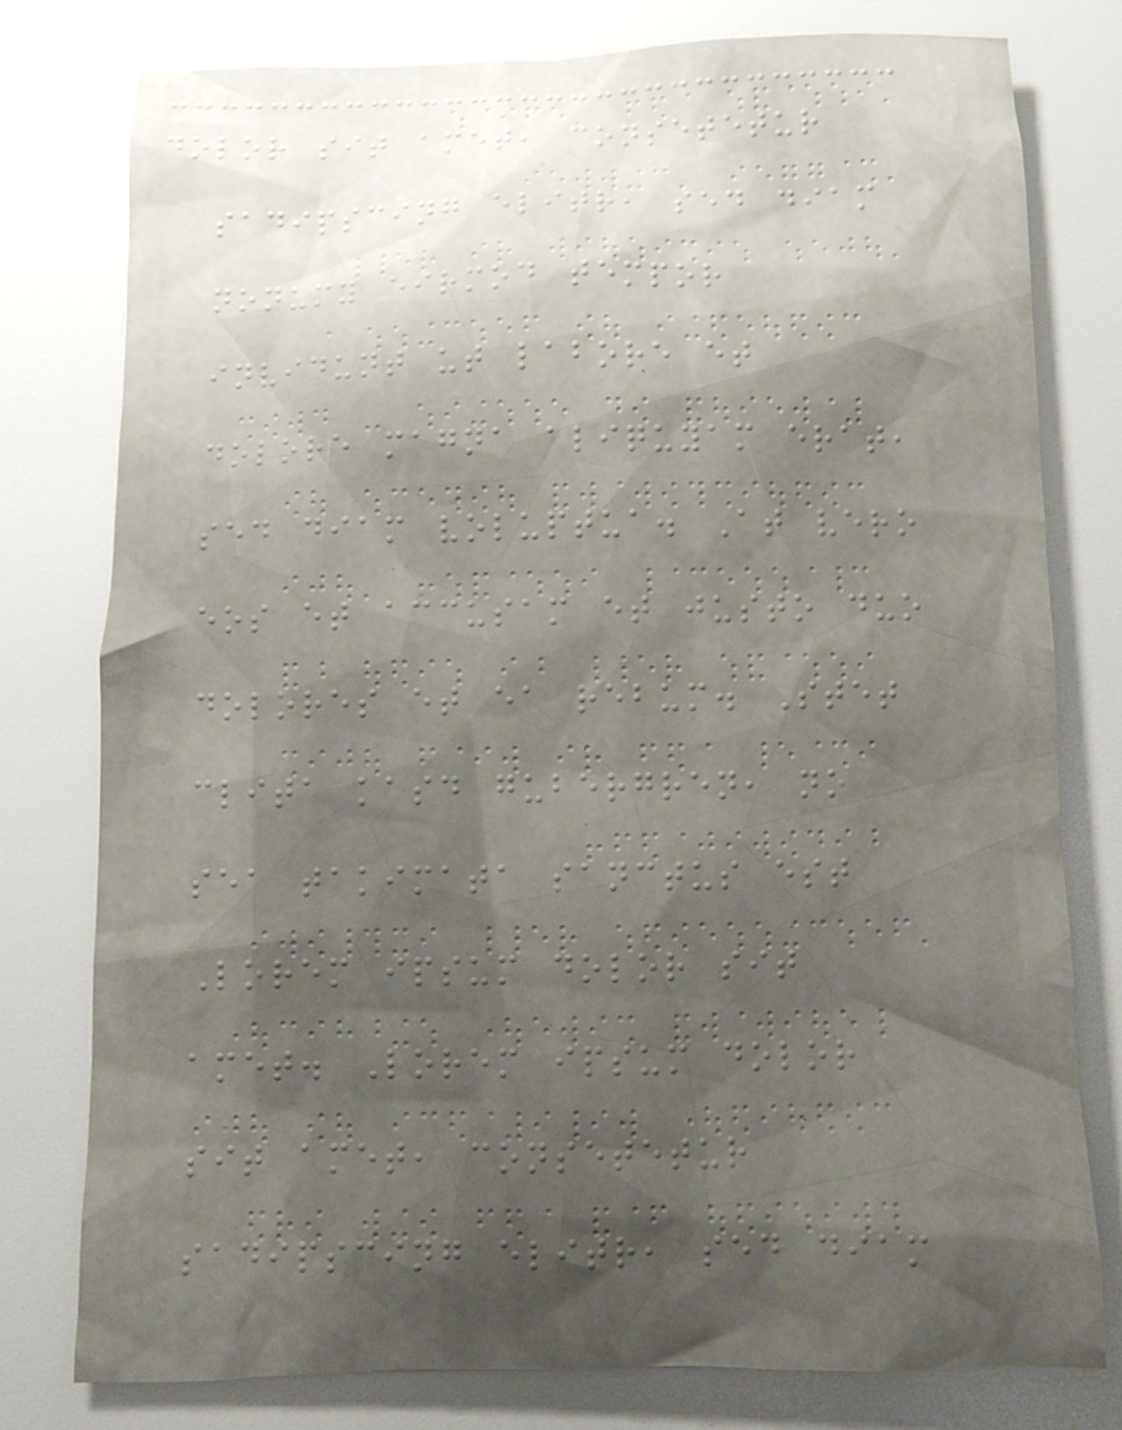dolor sit amet, consetetur
sadipscing elitr, sed diam
nonumy eirmod tempor
invidunt ut labore et
dolore magna aliquyam erat,
sed diam voluptua. At vero
eos et accusam et justo duo
dolores et ea rebum. Stet
clita kasd gubergren, no
sea takimata sanctus est
Lorem ipsum dolor sit
amet. Lorem ipsum dolor
sit amet, consetetur
sadipscing elitr, sed diam
